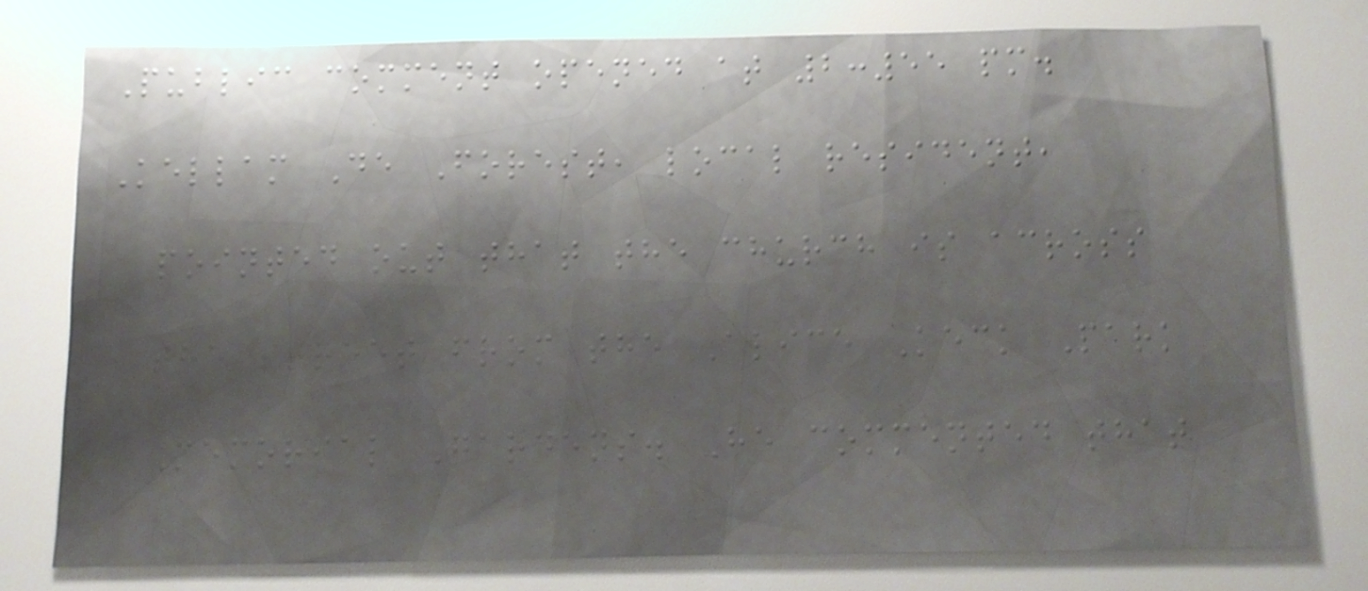Public comment opened at 2:55 pm.
Kellam De Forest, local resident,
pointed out that the church is across
the street from the Alice Keck Park
Memorial Gardens. He commented that
